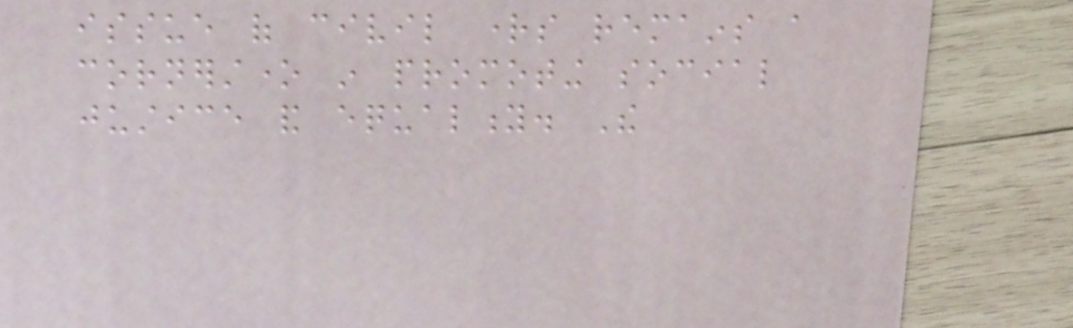issue of civil rights remains a
cornerstone in promoting social
justice and equality. The
